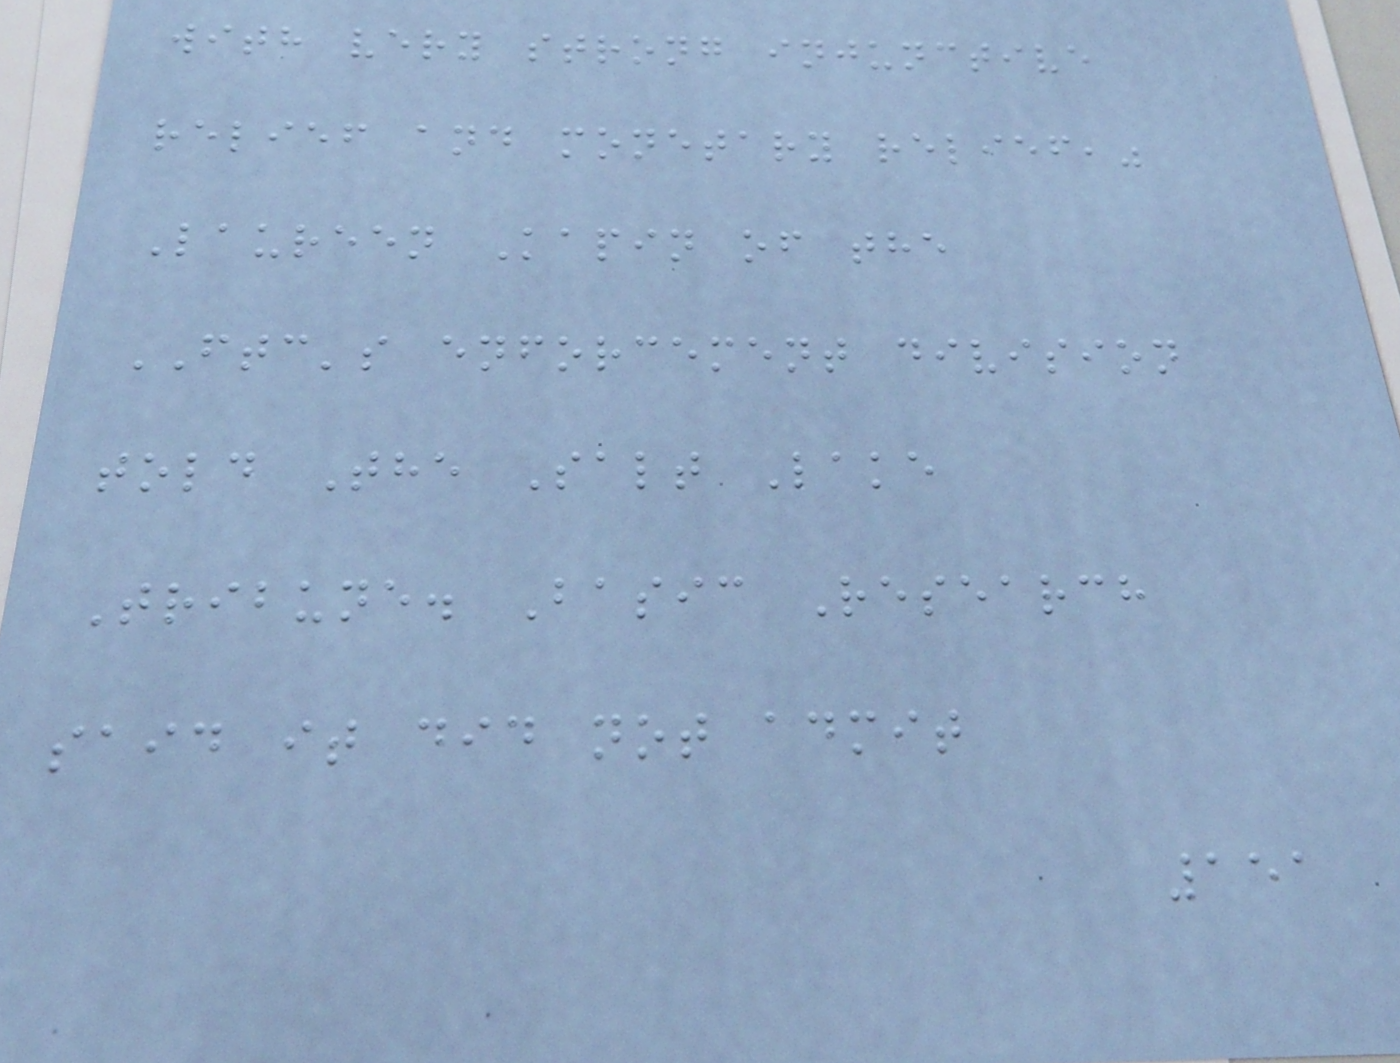with very strong injunctive
relief and monetary relief,"
Laureen Kapin of the
FTC's enforcement division
told The Salt Lake
Tribune. Basic Research
said it did not admit
151
